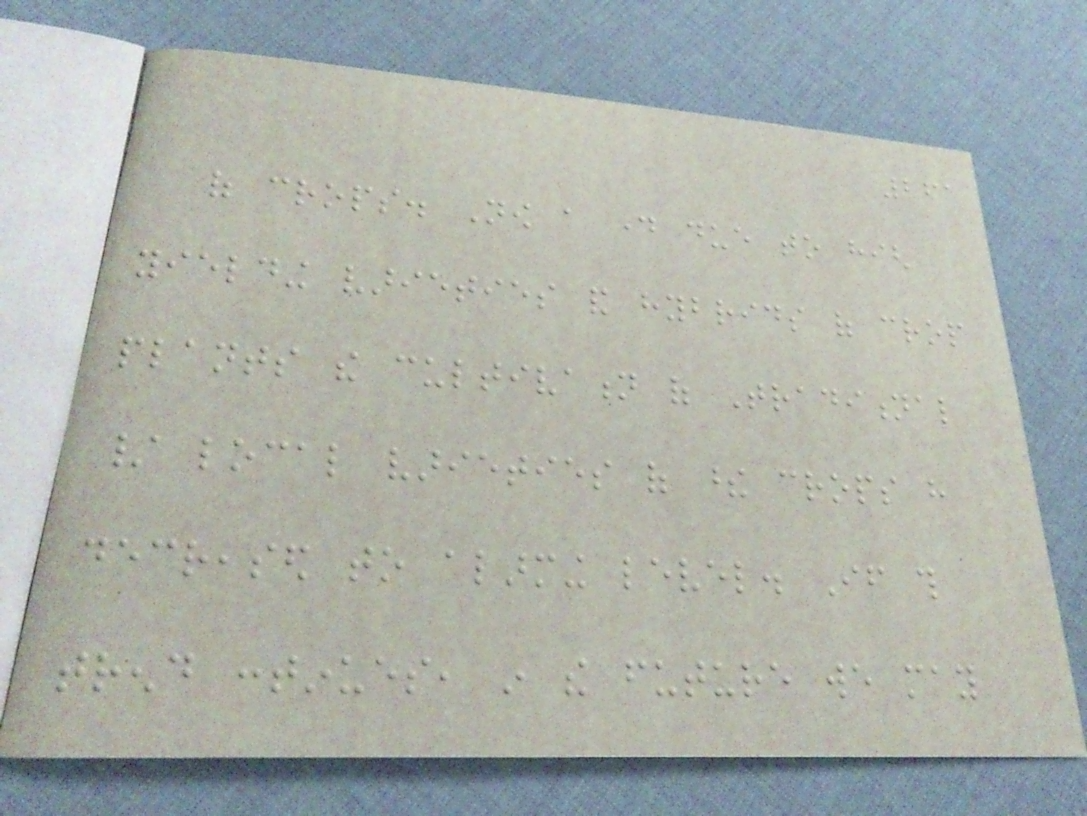261
of crops. Now a day due to high
yielding varieties and hybrids of crop
plants the cultivation of Traditional
/ local varieties of these crops have
decreased to alarming level. If this
trend continues, in the future we may
